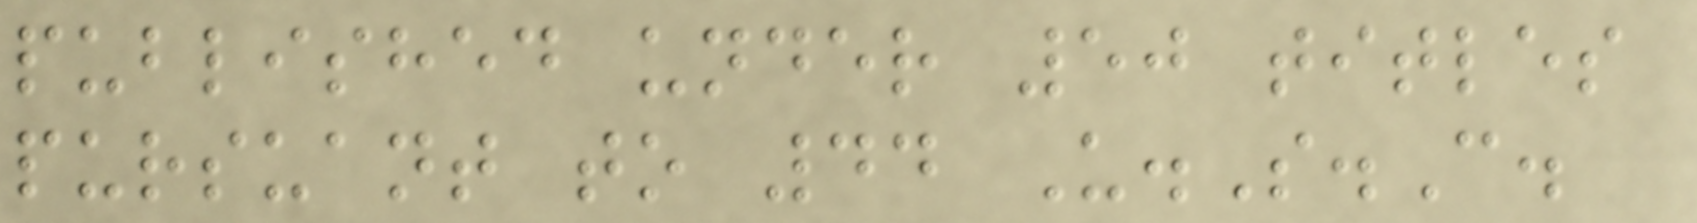published under 50 titles
pursuant to 44 U.S.C.
